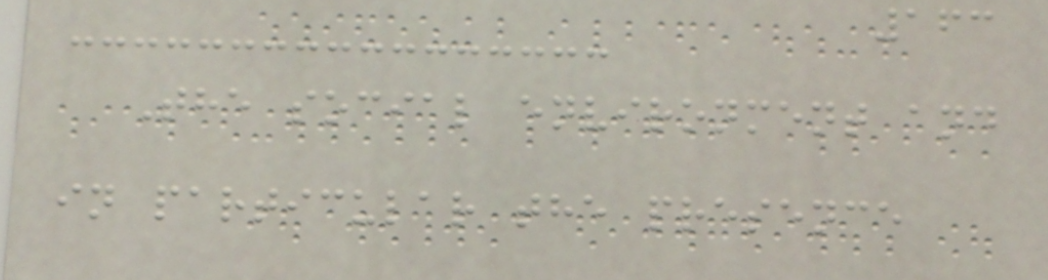163
The social environment and
in particular the presence
